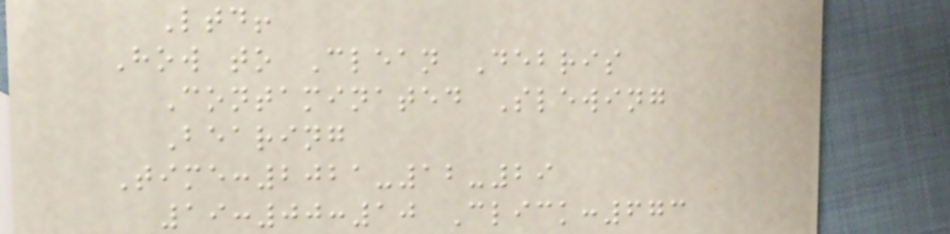Ltd!
How to Clean Debris
Contaminated Slewing
Bearing
Time:2021-12-29
19:00:10 Click:673
